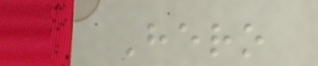Hero
